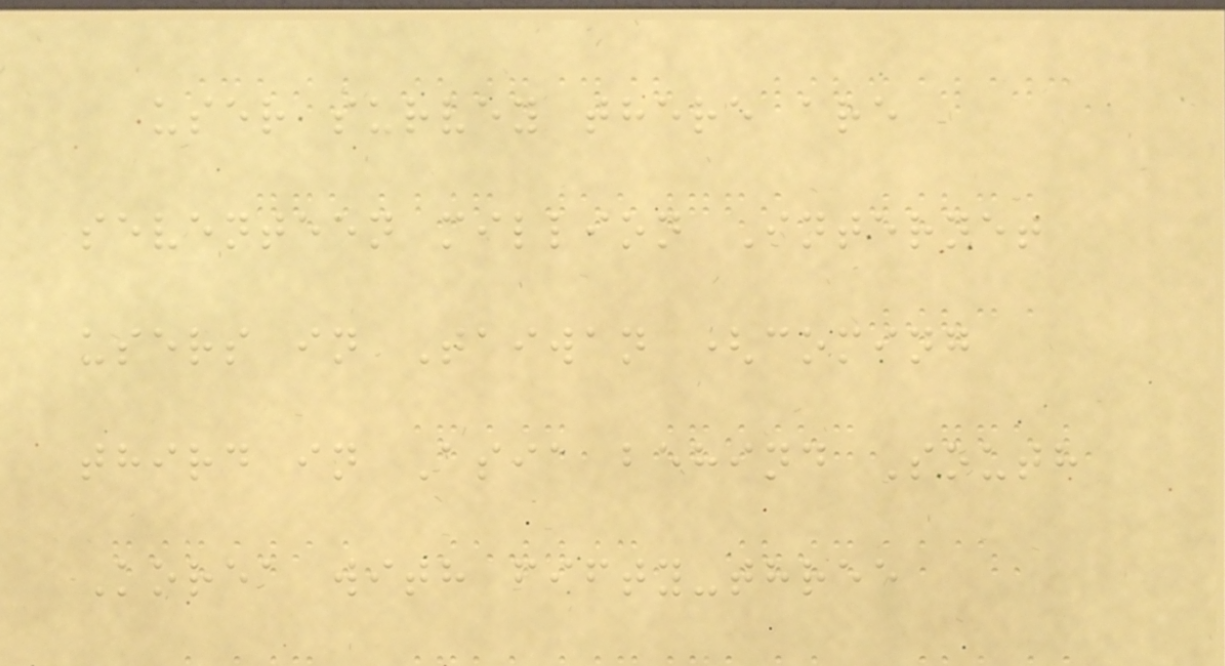user survey there are
seventeen million Internet
users in Taiwan (coming
third in Asia behind South
Korea with fifty-three
